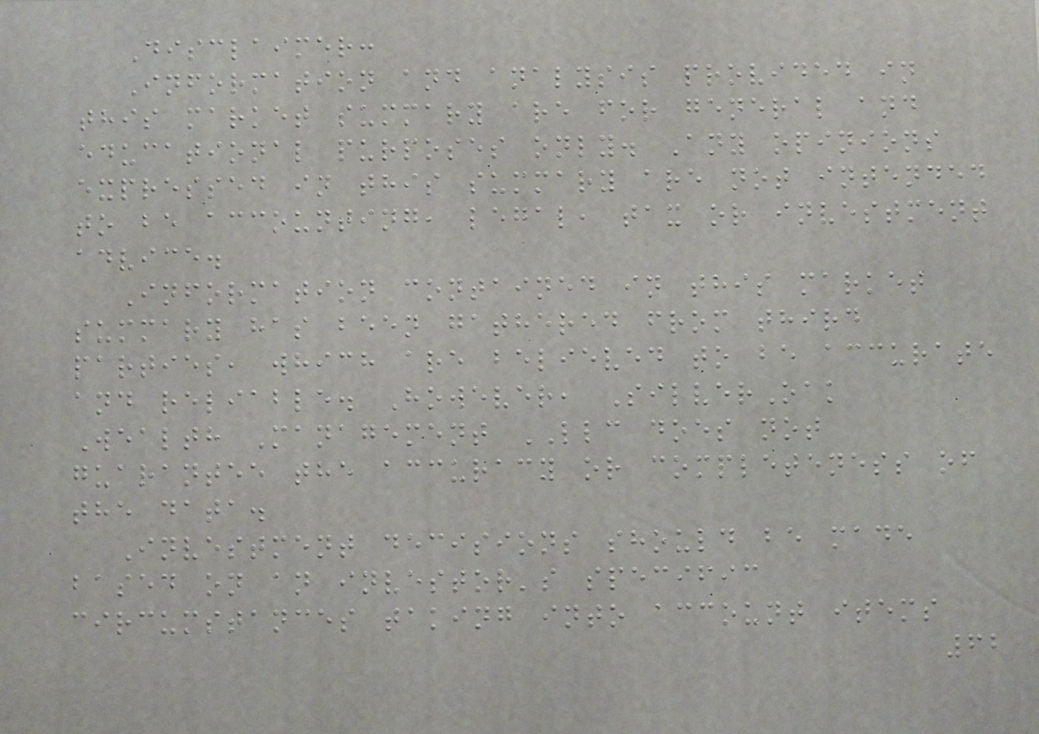Disclaimer:
Information and analysis provided in
this market summary are for general and
educational purposes only. Any opinions
expressed in this summary are not intended
to be accounting, legal, tax or investment
advice.
Information contained in this market
summary has been gathered from third
parties, which are believed to be accurate
and reliable. However, SilverOak
Wealth Management LLC does not
guarantee the accuracy or completeness of
the data.
Investment decisions should be made
based on an investor's specific
circumstances taking into account items
62
